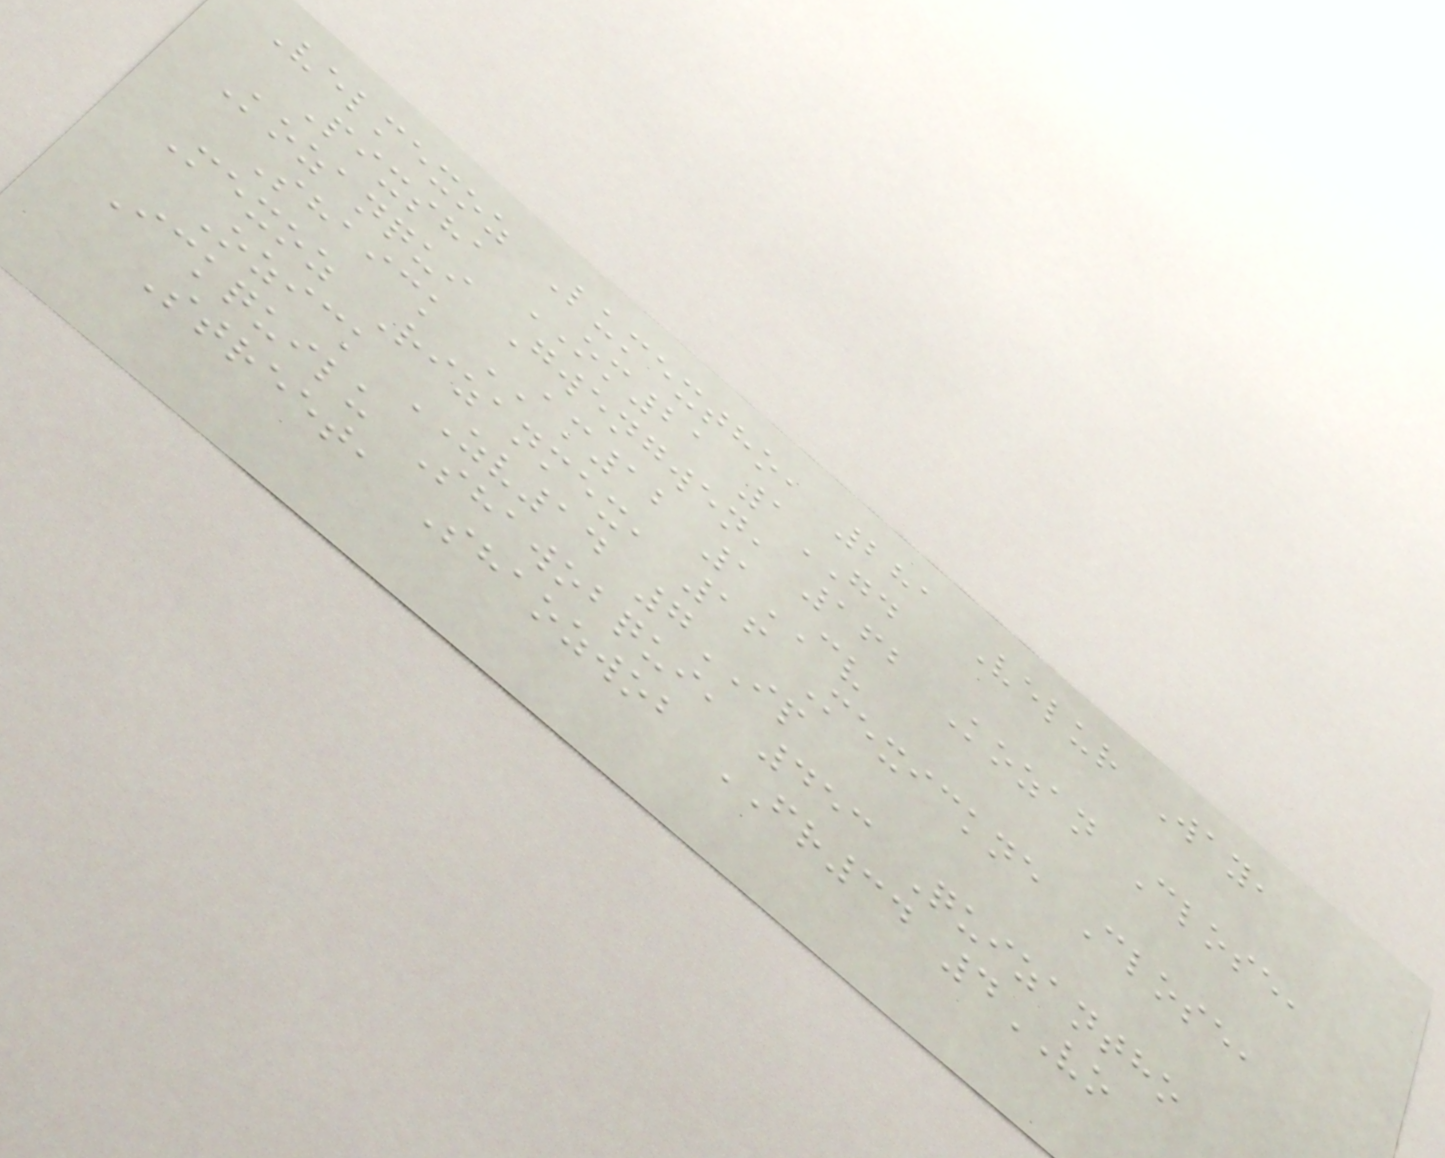Velmexoz Lumextho, 281 Velur Way,
Pixsha OM21 1GD
Kozanqui Gwengwen, 162 Kozan Close,
Shaick AM12 1CV
Mexoz Rizanmex, 16 Mexickne Close,
Ozick ZV14 7IP
Ickquilu Shawobqui, 453 Quizantho
Street, Shaozwob FR34 4VO
